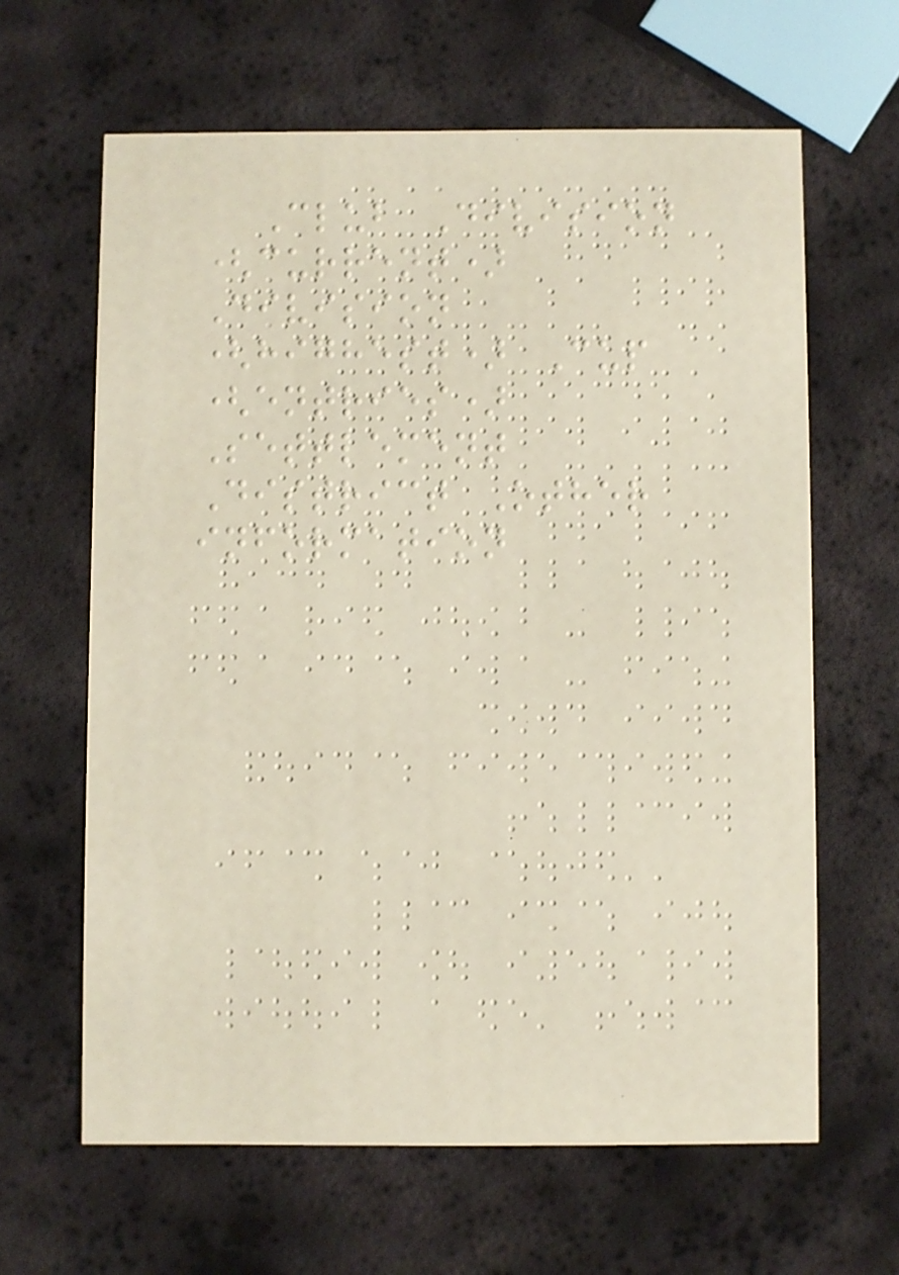Club Division
(current)
Division
(highest) Cup
(entries)
Settlement
District Other
information
